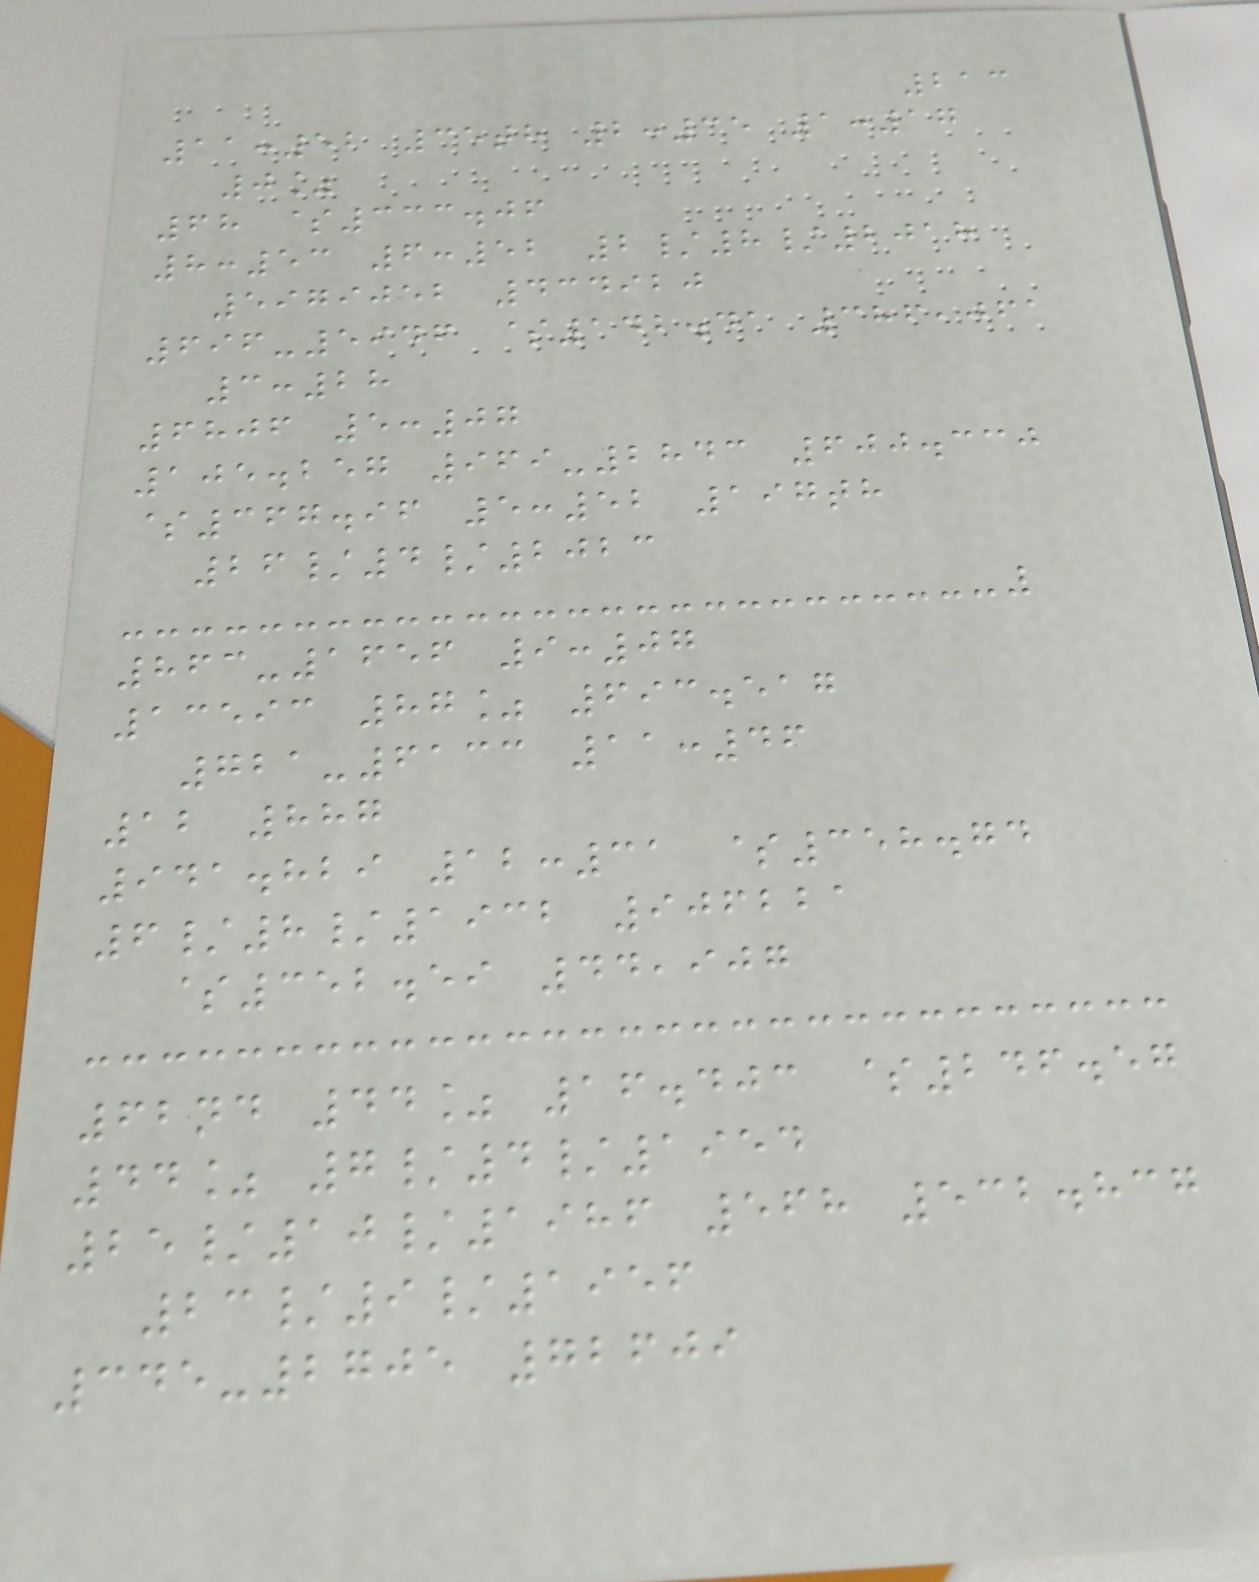213
11:52 35th 2:35 1:17
0%
68 $333.06
8:53 6:52 2/8/2018
5979052 434920
696-5946 $142.41 386,061
3:28
6806 5:07
105.257 969-2843 600.330
$367.96 5:52 197th
26/4/2023
863-1656 9:07
13593 87% 693.517
721-6133 11:46
12 887
941.829 12:31 $358.74
6/8/1932 906221
$352.59 44,907
62nd 44% 16.403 $246.57
44% 7/4/1954
25/10/1986 568 532.837
23/9/1956
345-2705 72609
